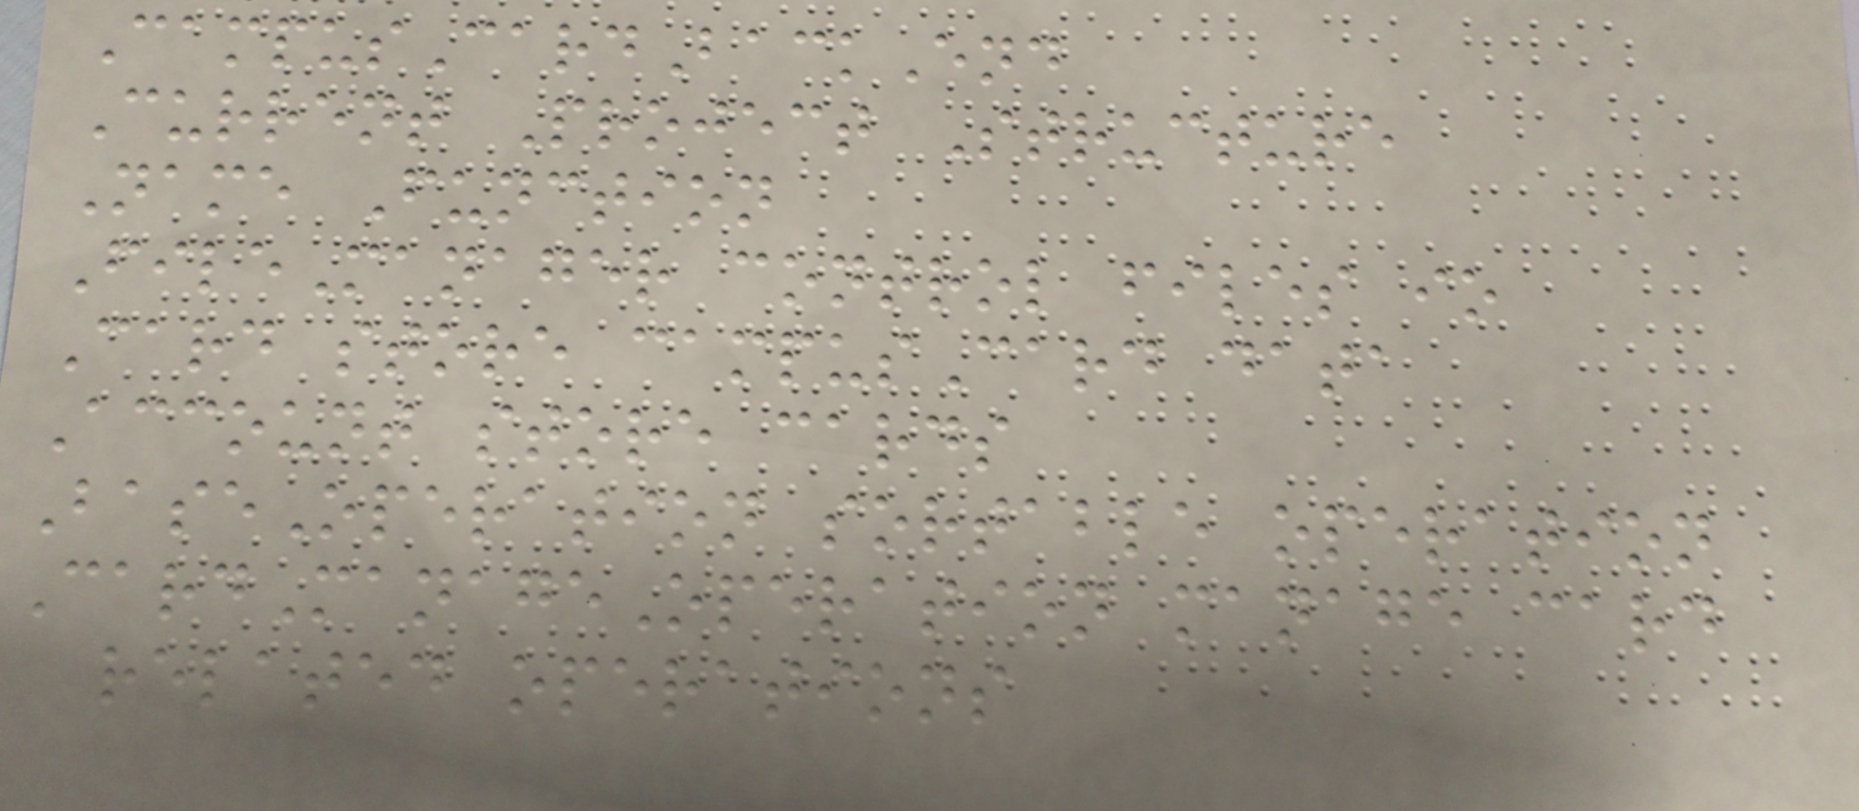CampusCardBackEnd
Current Project Structure
Name Function
FileManager control files io
Card store campusCard data
Account store cards
BaseOperation sortable operation
CardManageOperation manage card
related operations
